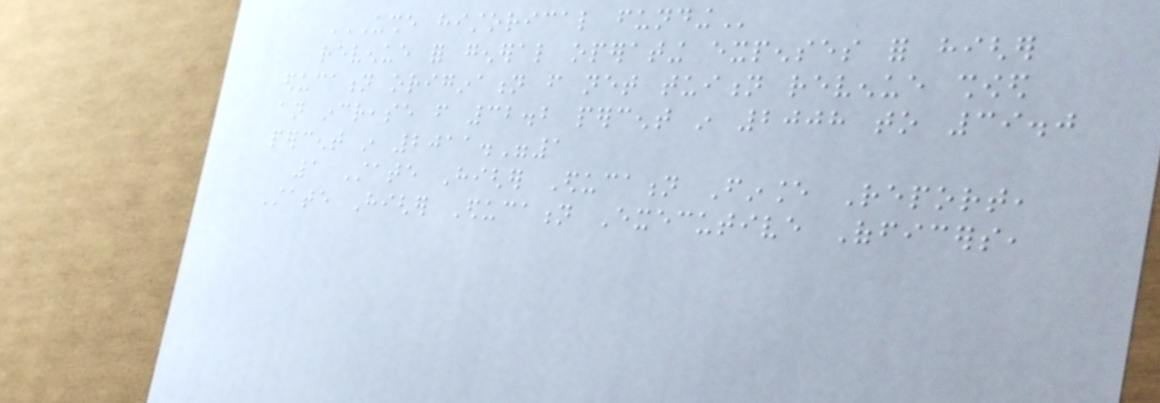USHE HISTORICAL FUNDING
revenue for general operating expenses for higher
education origination from net tuition revenue showed
an increase from 32.2 percent in 2008 to 39.0
percent in 2011."1
1 State Higher Education Finance Report,
State Higher Education Executive Officers,
